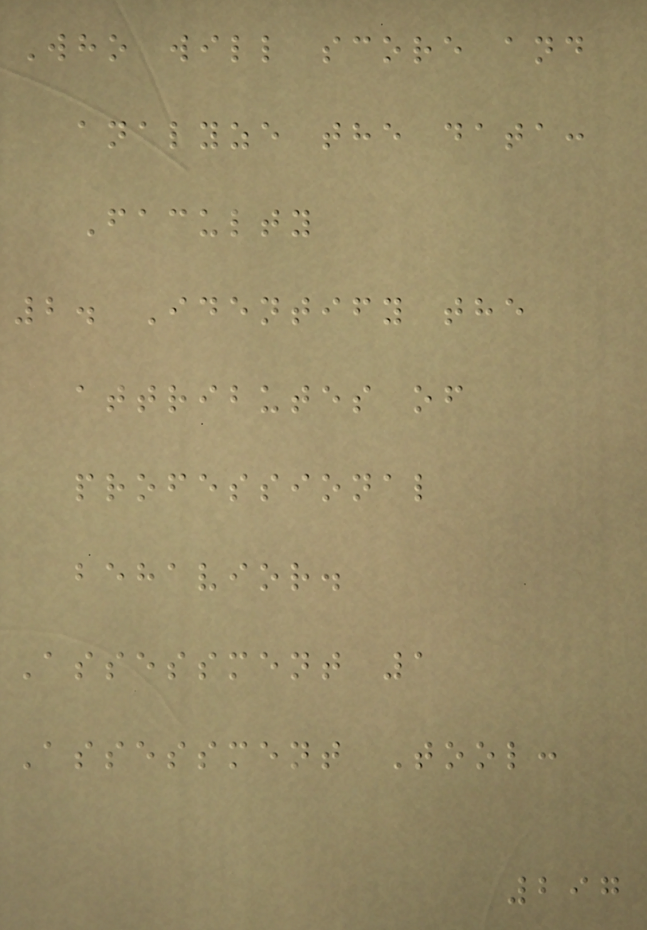Who will score and
analyze the data:
Faculty
2. Identify the
attributes of
professional
behavior.
Assessment 1
Assessment Tool:
297
